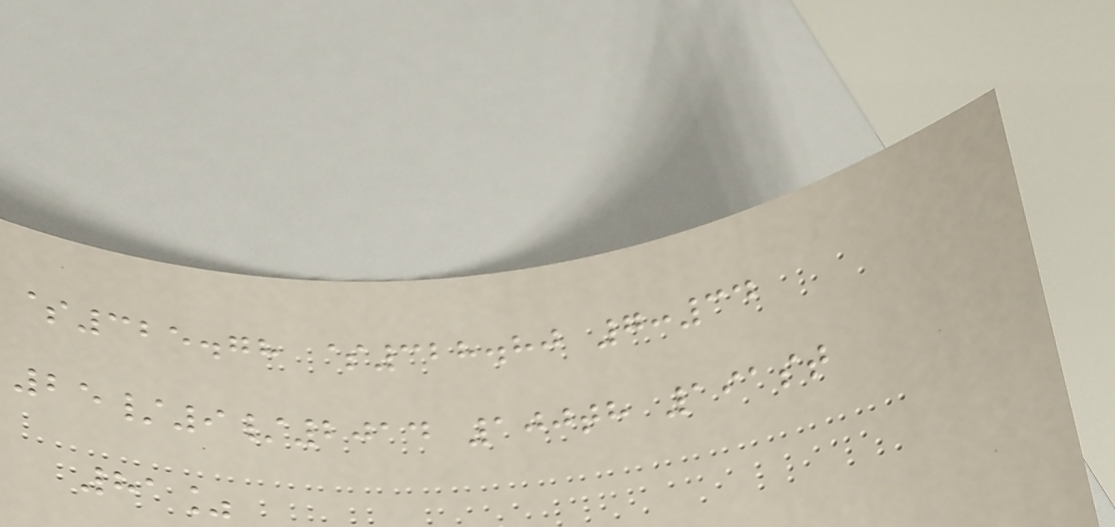$325.78 $328.80 7:34
25/9/2014 100th 191st
81%
